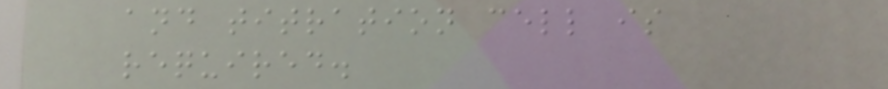and titration cell is
required.
